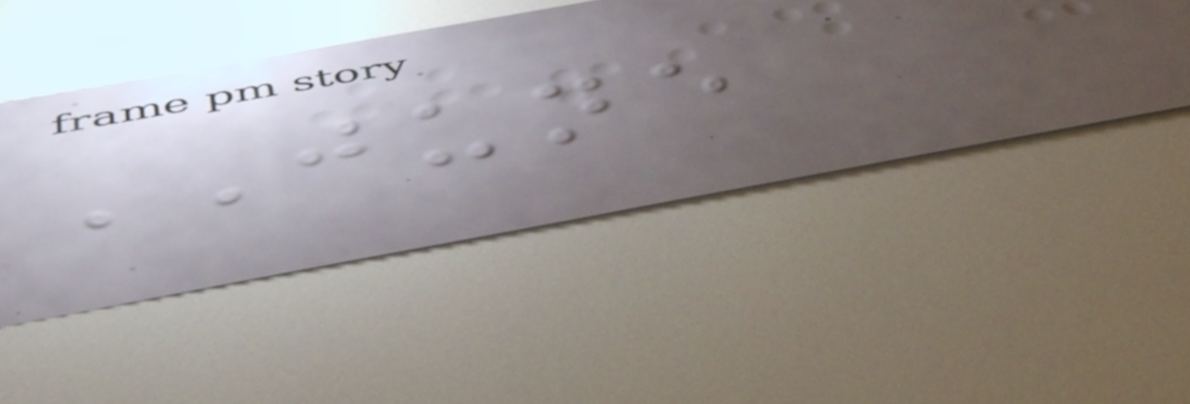JUNE
